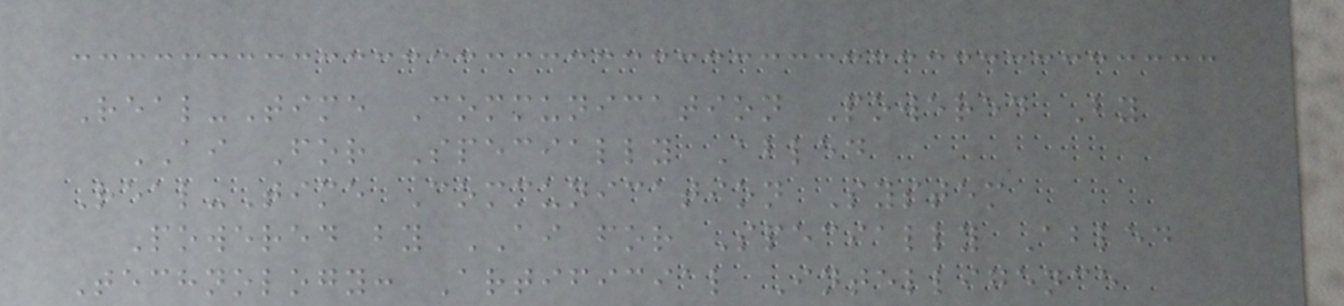Real-Time Communication Powered By
AI For Specially Abled
Real-Time Communication System
Powered by AI for Specially Abled
Technology: Artificial Intelligence
